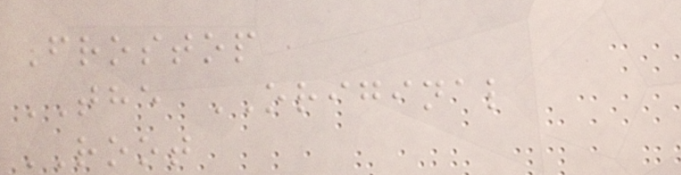Frostop
THE ORIGINAL
ROOT
